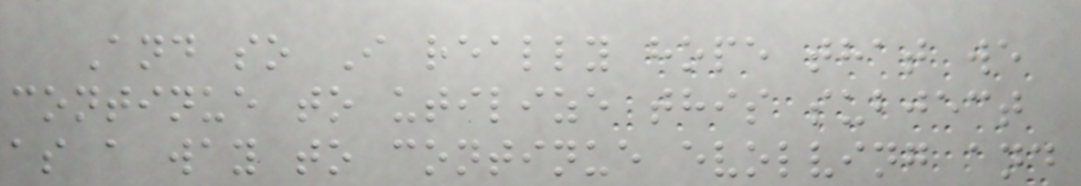And so I really hope that we
continue to utilize this subject
as a way to continue evolving and
